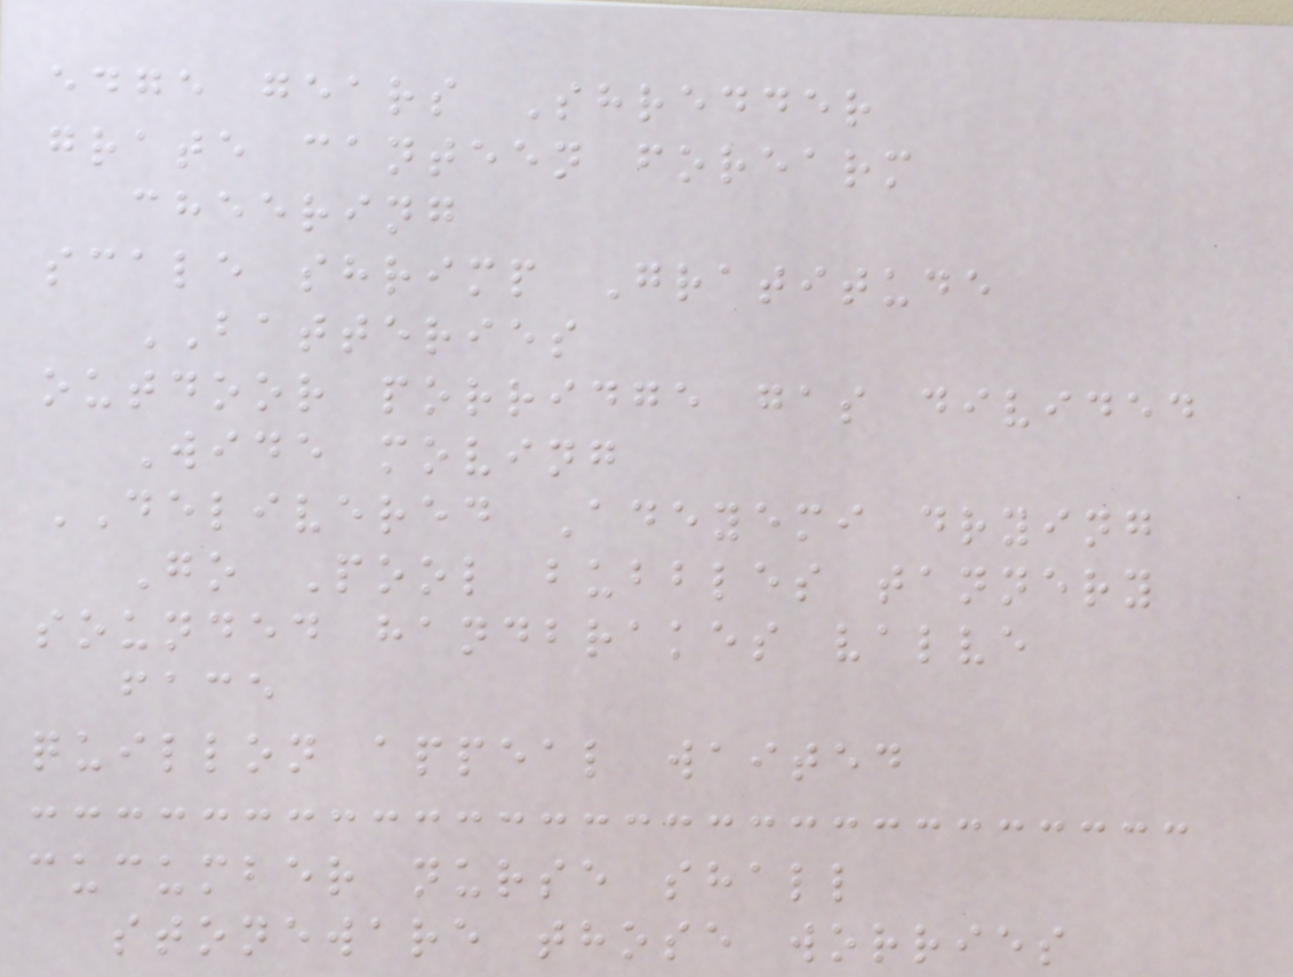edge gears Shredder
grate canteen forearm
cheering
scale shrimp Gratitude
BATTERIES
outdoor porridge gas divided
Wide moving
DELIVERED Adeyemi drying
Go Pool bubbles tannery
sounded handbrakes valve
face
quillon appeal waited
cucumber nurse shall
stoneware those worries
